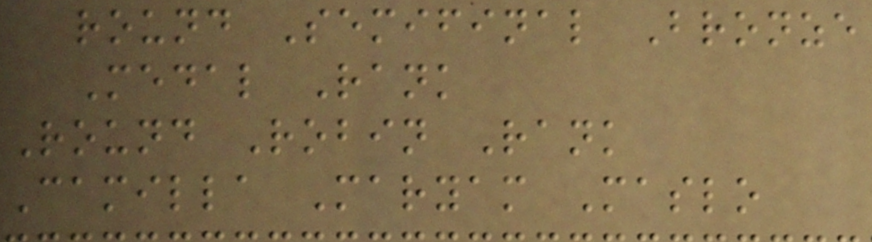round Semifinal Bronze
Medal Rank
Round Robin Rank
Camilla Maryam Maslo
